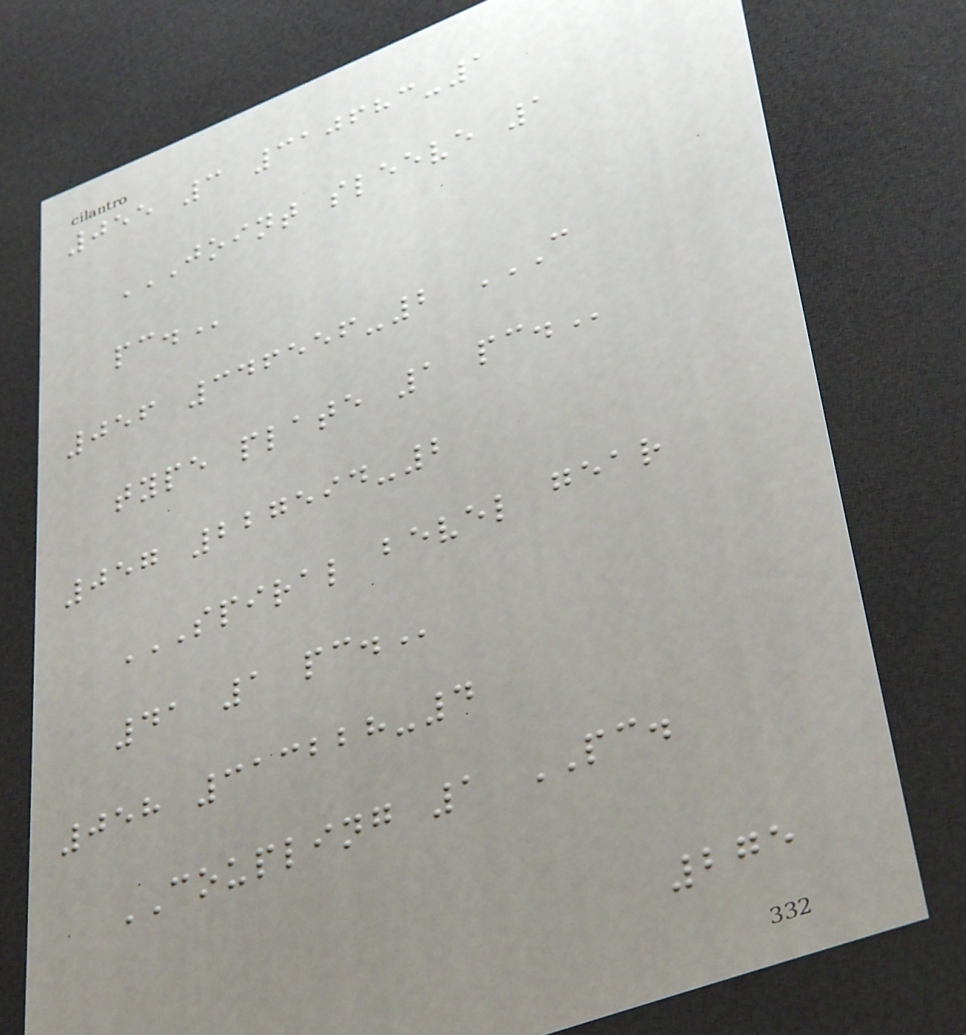055 3 310683-1
JOINT SLEEVE 1
PC.
056 346556-2 C
TYPE PLATE 1 PC.
057 227594-2
SPIRAL BEVEL GEAR
41 1 PC.
058 313228-4
COUPLING 1 PC.
275
